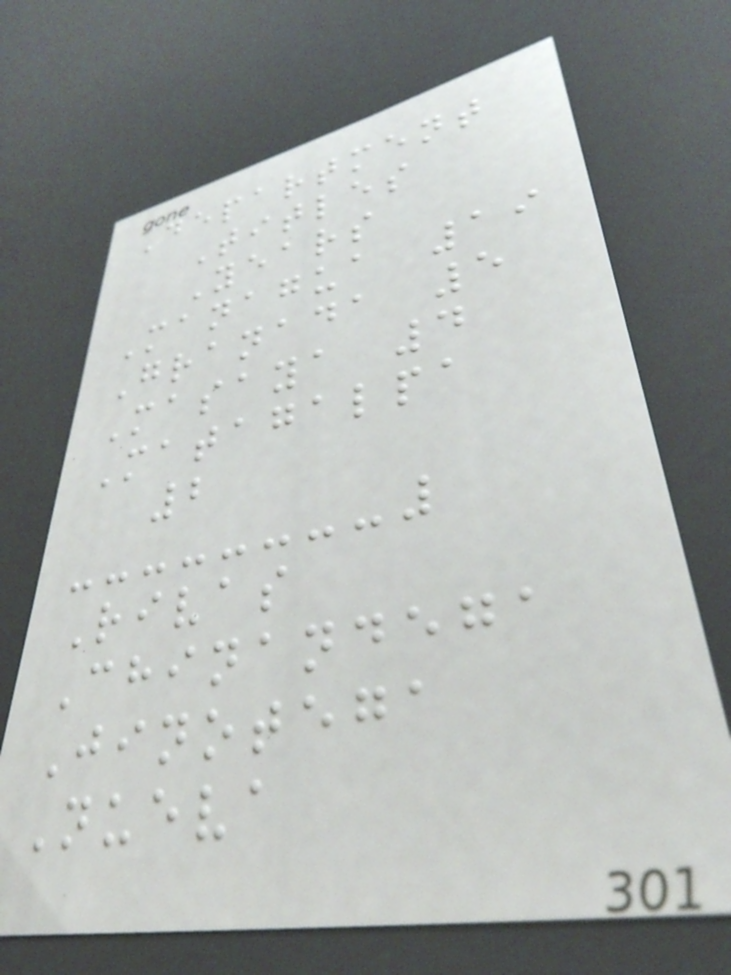Department
Titles
Years
Managua 19
Granada 5
Masaya 4
Matagalpa
2
Rivas
Chinandega
Jinotega
Nueva
